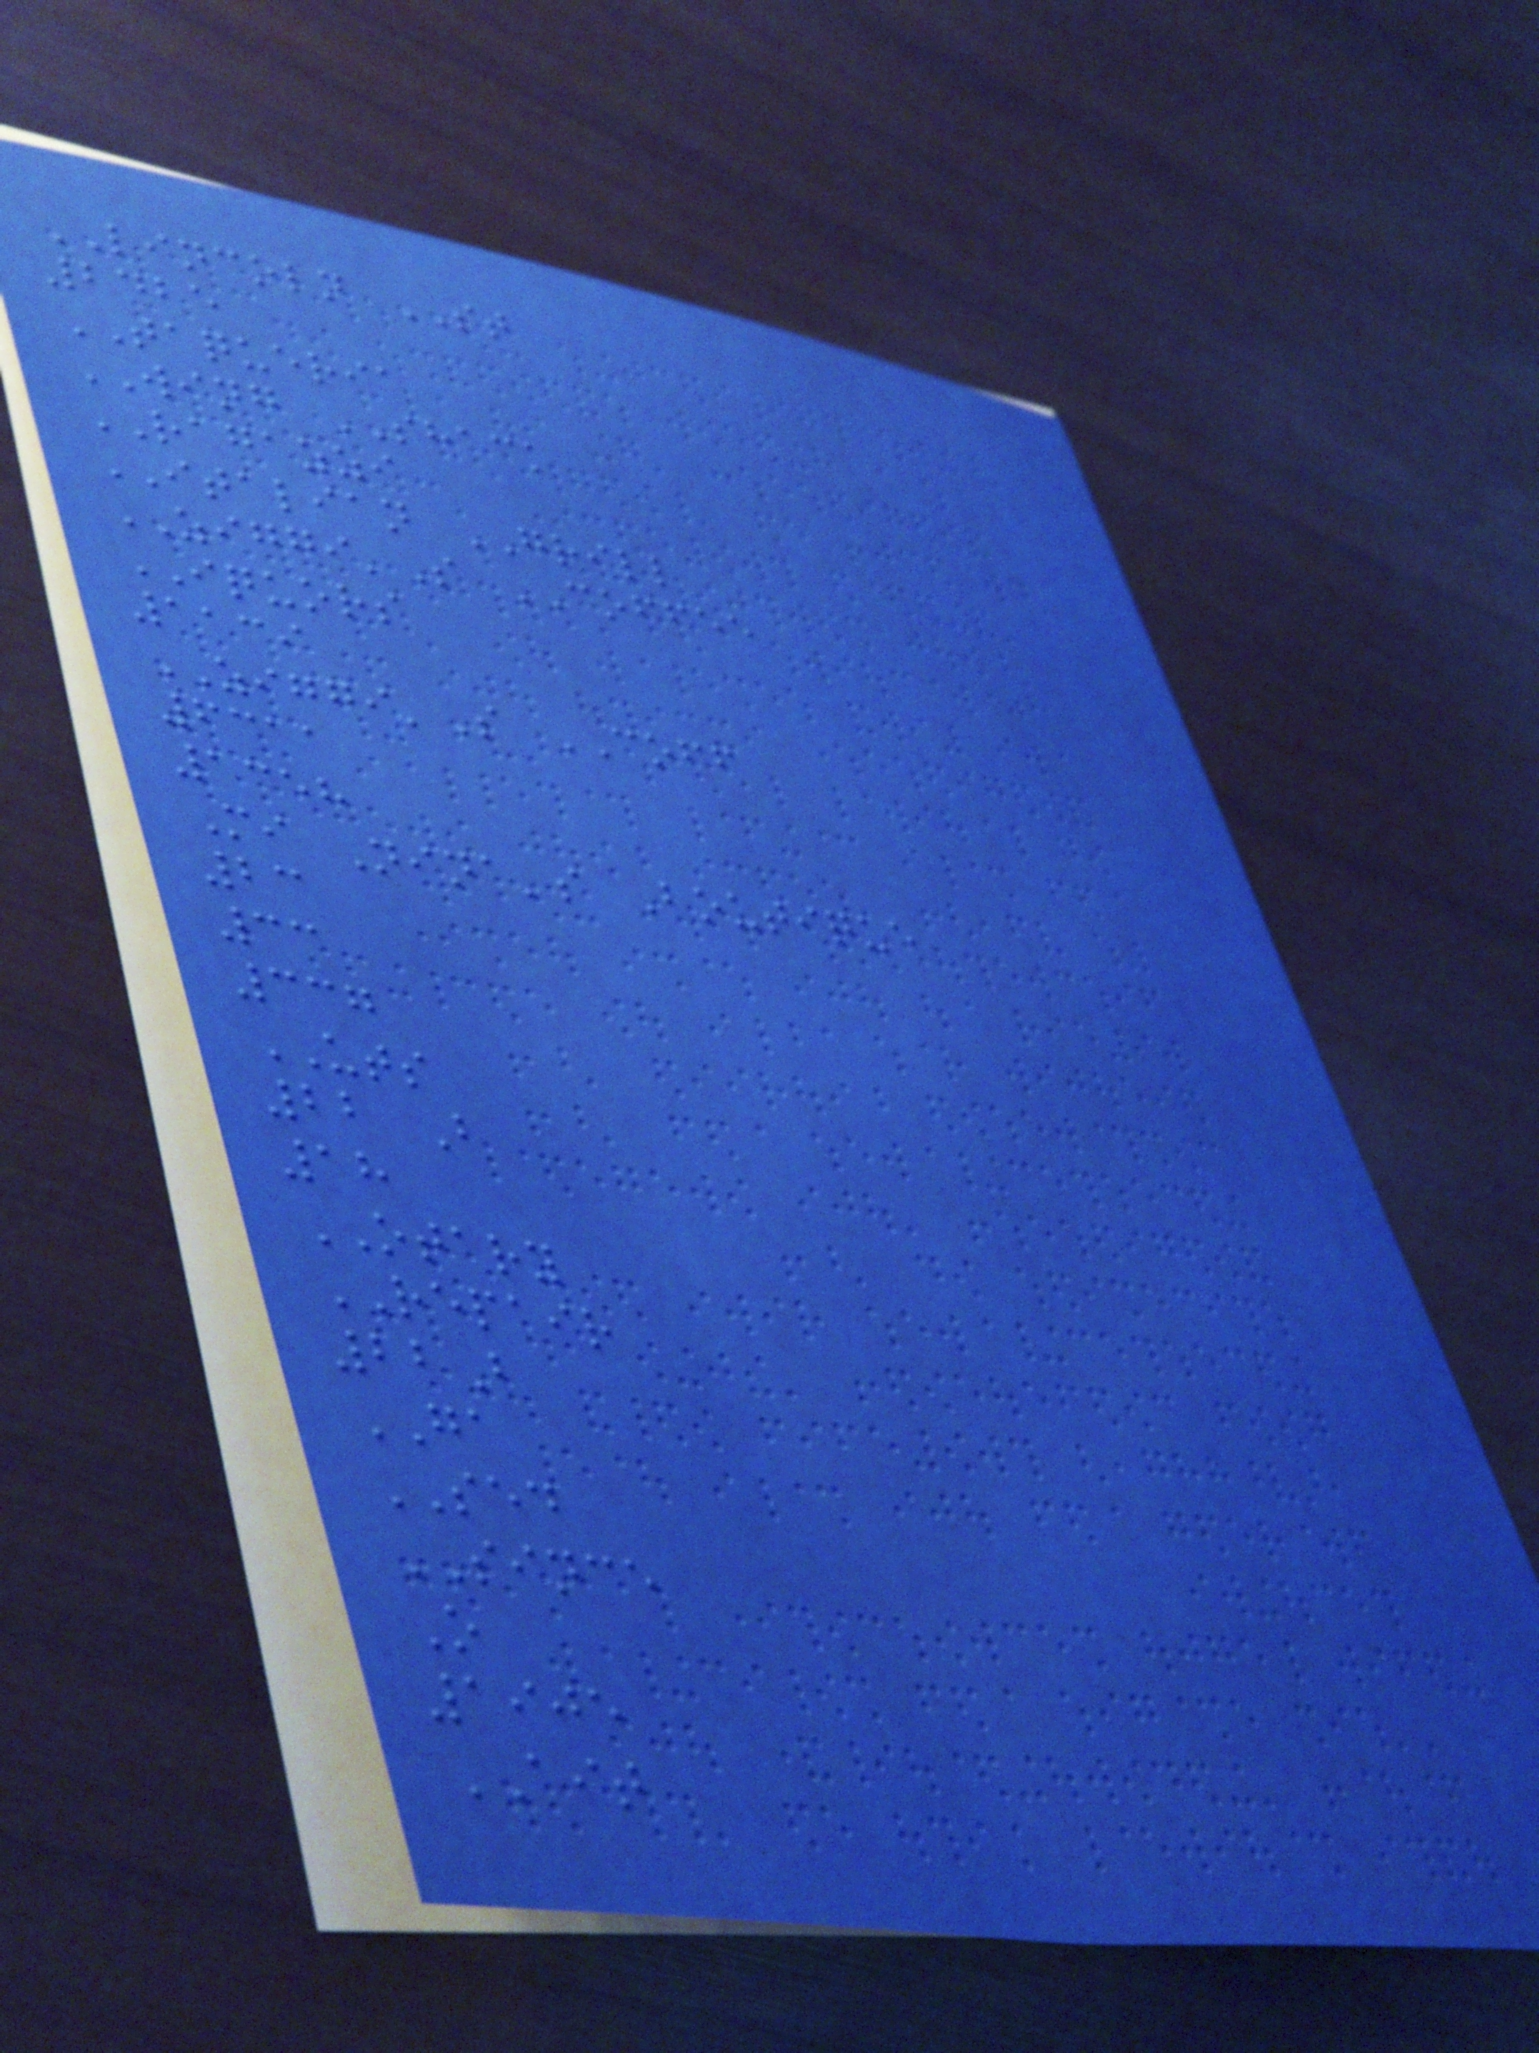LINCOLN ST
2425
TAQUERIA
WING SHACK
RAGAZZI
ITALIAN GRILL
ZIGGI'S COFFEE
IQUORS
1139
ZIGGI'S COFF
6311
1358
Mi Nina's Boutique
23
33
337
UTS
22 B
18
OTARY
REPAIR
22B
GA
SED
SINCE
O
1905
AIT
